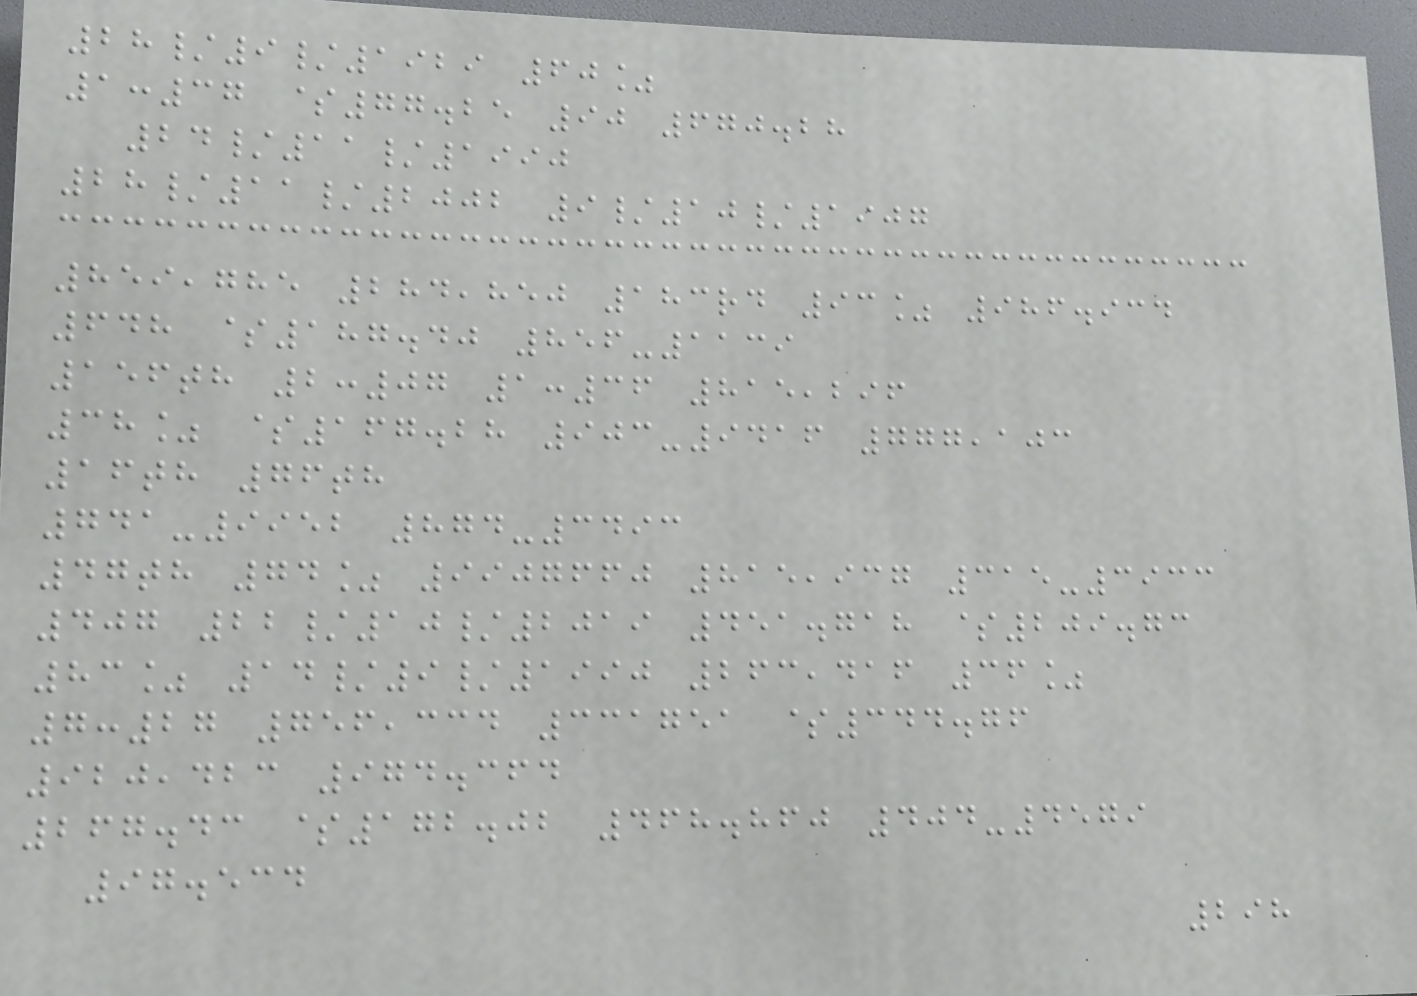28/9/1929 60%
1:37 $77.25 90 670.28
24/11/1990
28/11/2002 9/10/1907
859,785 284,850 183rd 93% 986.934
648 $187.40 856-1139
156th 2:07 1:36 815,296
38% $167.28 903-9416 777,103
16th 76th
741-9952 874-3493
47th 74% 9907660 815,937 315-3933
407 22/10/2019 451.718 $209.73
83% 14/9/1990 263,416 36%
7:27 756,334 331751 $344.76
920,423 974.364
267.43 $172.02 468.860 404-4579
97.534
298
